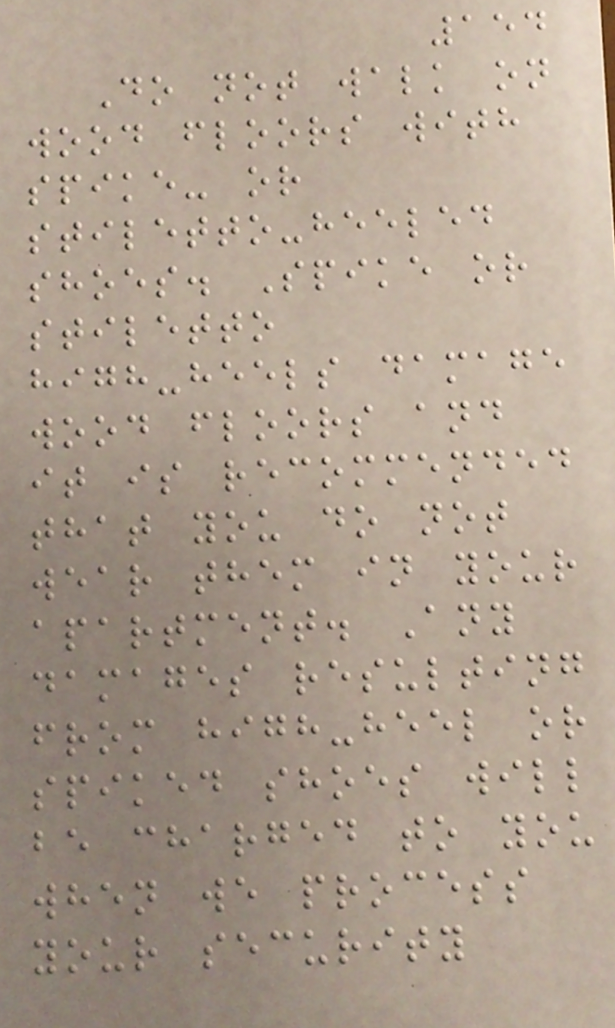154
Do not walk on
wood floors with
spike- or
stiletto-heeled
shoes. Spike or
stiletto
high-heels damage
wood floors and
it is recommended
that you do not
wear them in your
apartment. Any
damages resulting
from high-heel or
spiked shoes will
be charged to you
when we process
your security
